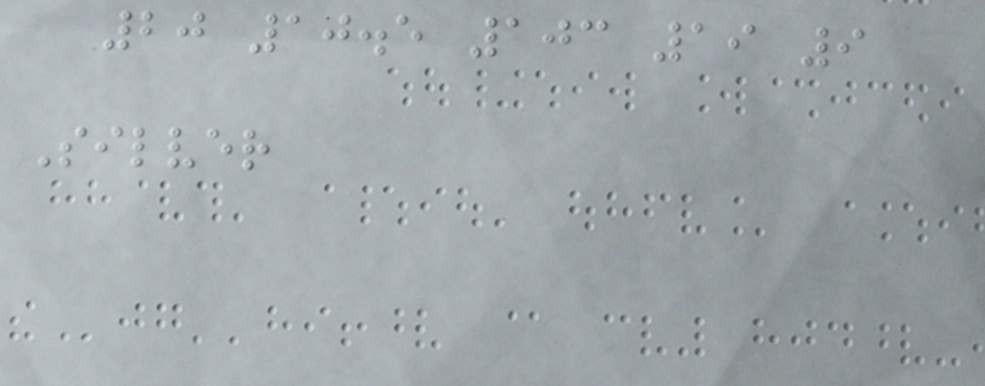20 10.5 103 19 9
Silver
